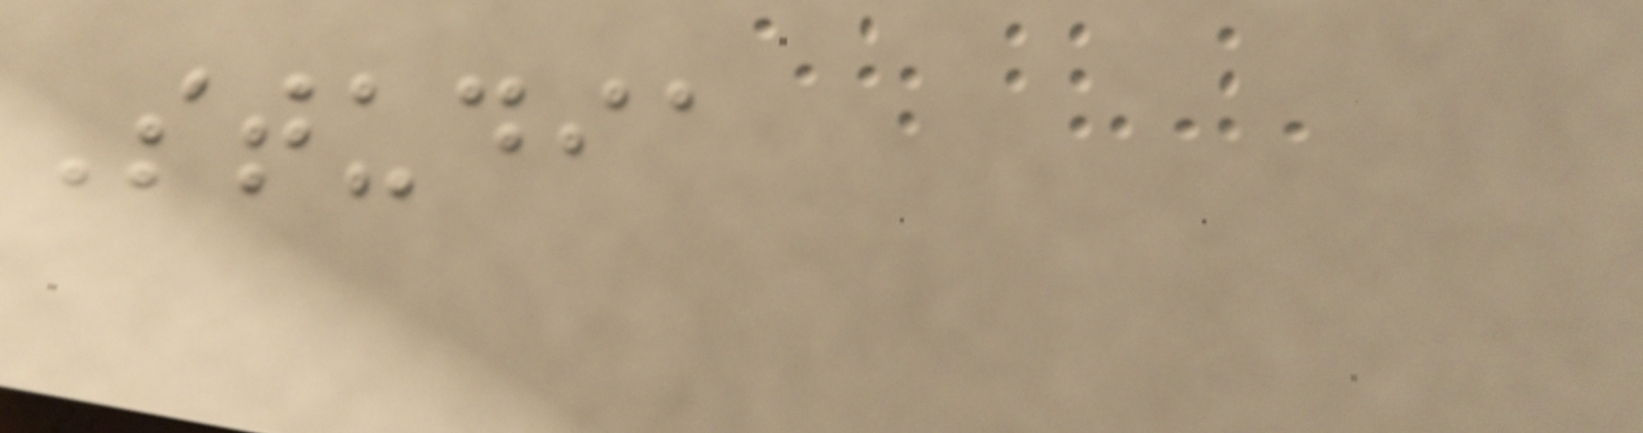Studia
